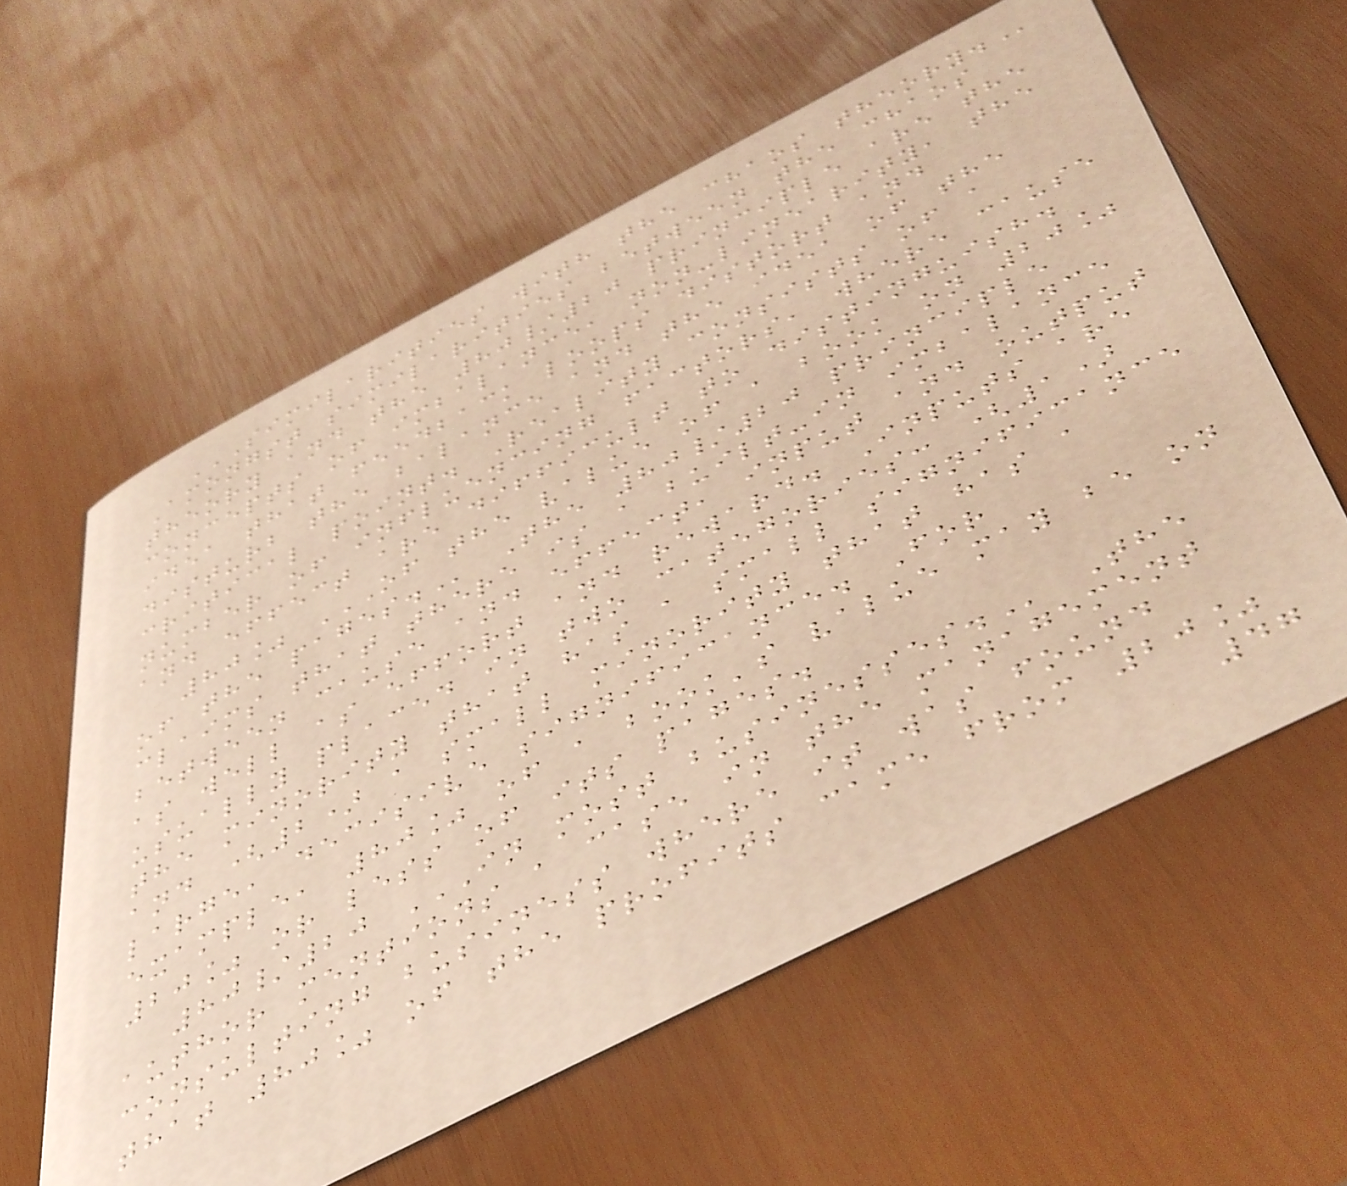SIMILARITIES WITH THE CHAOS THEORY.
Amongst similarities between the chaos
theory and the 80/20 principle are the
concepts of imbalance, non-linearity, the
idea that feedback loops distort and
disturb the balance and the idea of the
critical point. Reality consists of a
number of influencing factors, where cause
and effect are difficult to distinguish.
80% OF THE VALUE OF A BOOK ON 20%
OF THE PAGES. The 80/20 principle
claims that there is a built-in imbalance
between cause and effect, input and output
as well as effort and reward. Inputs are
usually placed in two categories: (1)
the minority that has a small significance
and (2) a small minority that has a
large, decisive significance. For
example, 80% of a book's value may be on
20% or less of its pages.
80/20 IN MOST BUSINESSES. The
author mentions a case in the management
consulting business where it was found
that 80% of the profits came from 20%
47
